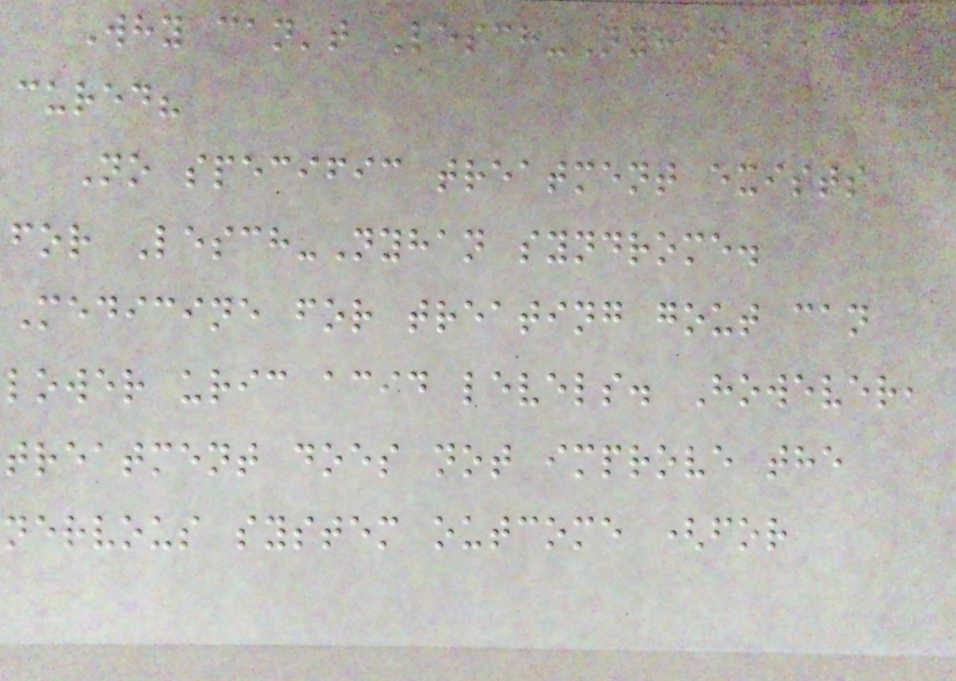Why can't Lesch-Nyhan be
cured?
No specific treatment exists
for Lesch-Nyhan syndrome.
Medicine for treating gout can
lower uric acid levels. However,
treatment does not improve the
nervous system outcome (for
